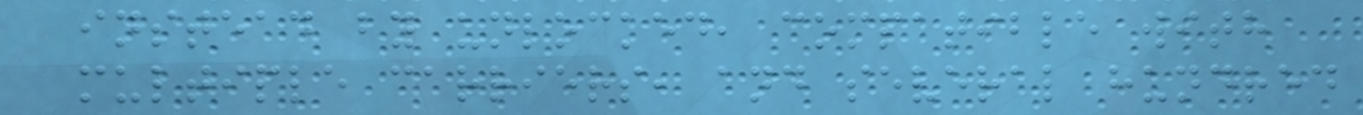instead by unlocked, compatible with
multiple carriers, and several hundred
